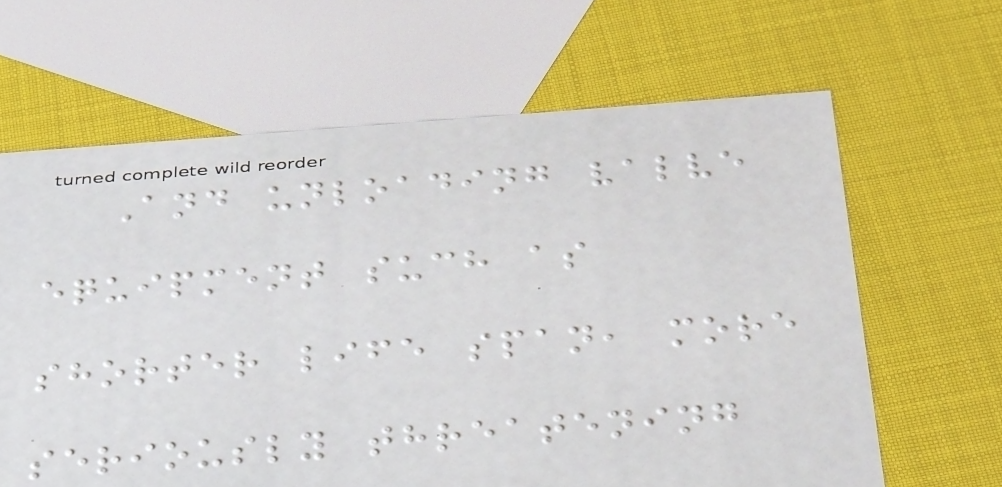And unloading valve
equipment such as
shorter life span, more
seriously threatening
